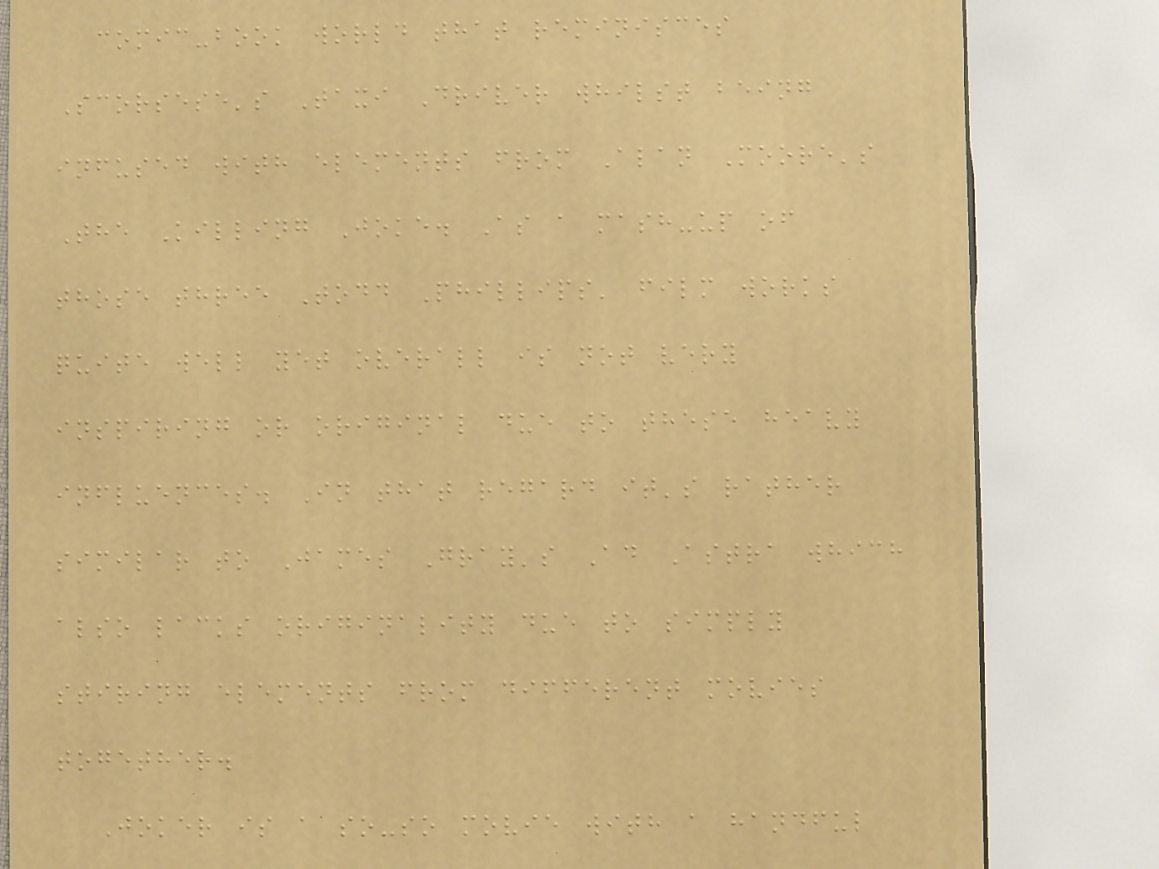comic-book world that reminisces
Scorsese's Taxi Driver whilst being
infused with elements from Alan Moore's
The Killing Joke. As a mash-up of
those three Todd Phillips' film works
quite well yet overall is not very
inspiring or original due to these heavy
influences. In that regard it's rather
similar to James Gray's Ad Astra which
also lacks originality due to simply
stiring elements from different movies
together.
Joker is a so-so movie with a handful
